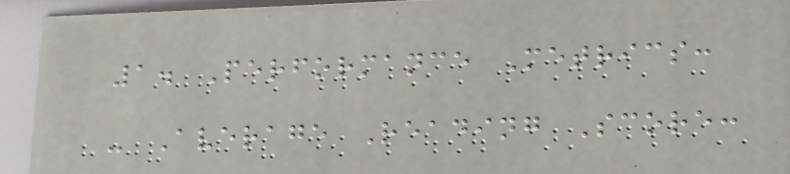1. Performance Metrics:
- Average Reading Score:
